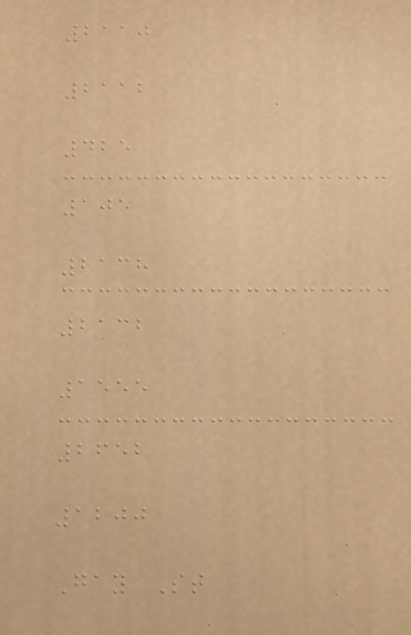2110
2112
425
105
2138
2132
1555
2652
1200
Gay St
